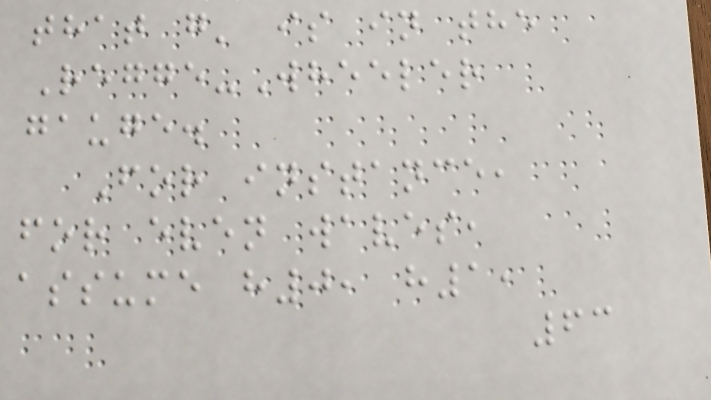that g' is in the
Regge-Wheeler
gauge.
For instance,
for even waves,
assume h0, h1,
63
